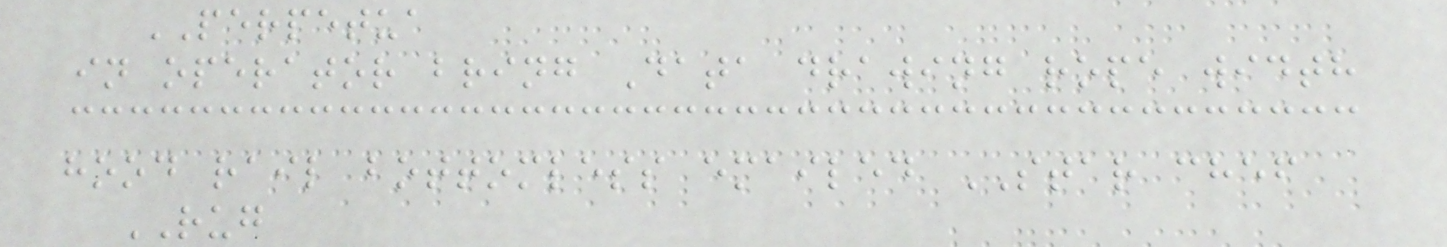PERPETUA
in operator bring Data drawing rope width
hood rail bottomless emailed STAR chef
RUG
